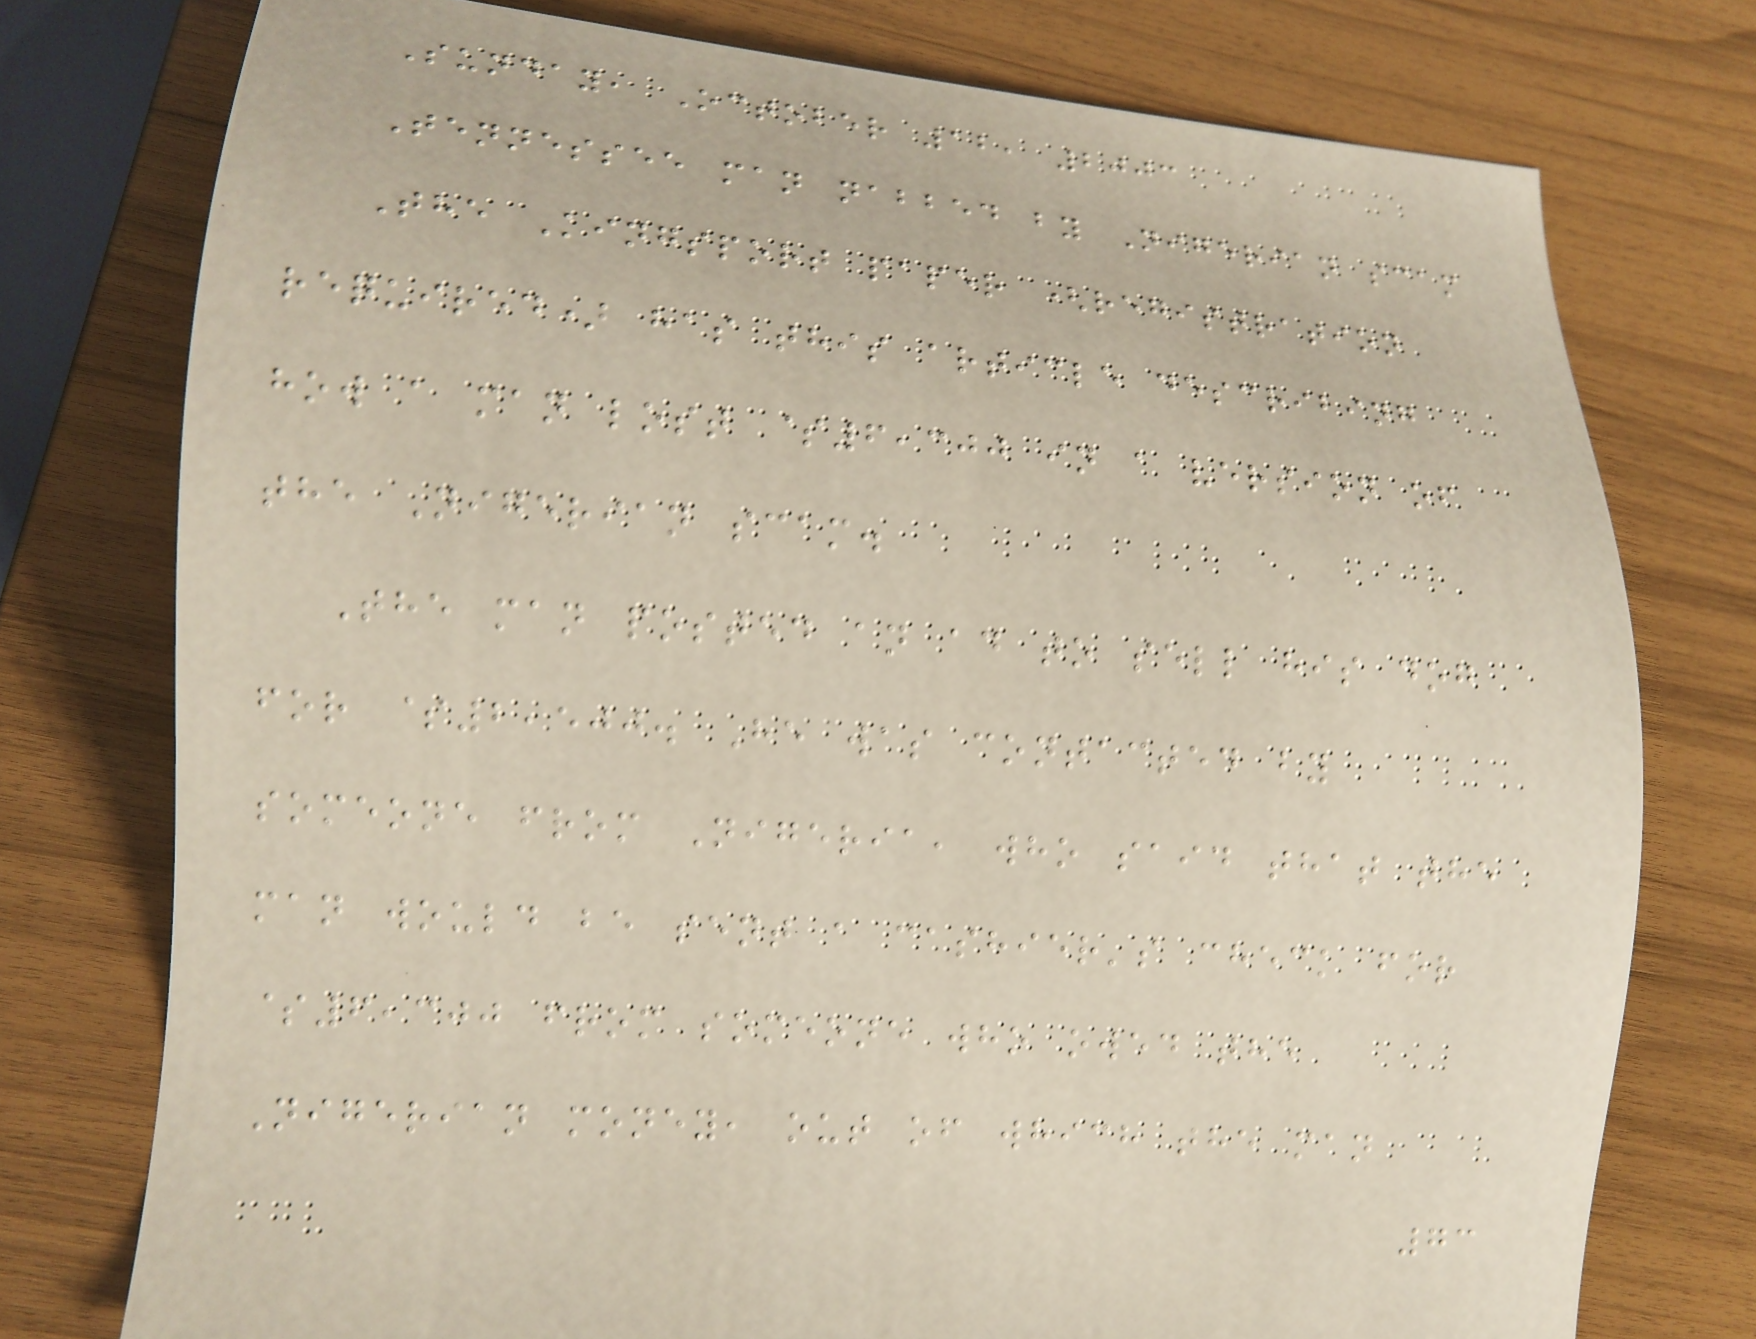Sunday, October 12, 2003
Tennessee man nabbed by Nigerian scam
The Kingsport paper (registration
required) has this article describing
how a man lost $6,300 in a version of
the Nigerian scam.
The man posted an ad to sell his dog
for $2,500. He was contacted by
someone from Nigeria, who said that the
man would be sent a cashier's check for
$6,300 from someone who owed the
Nigerian money, out of which the man
73
